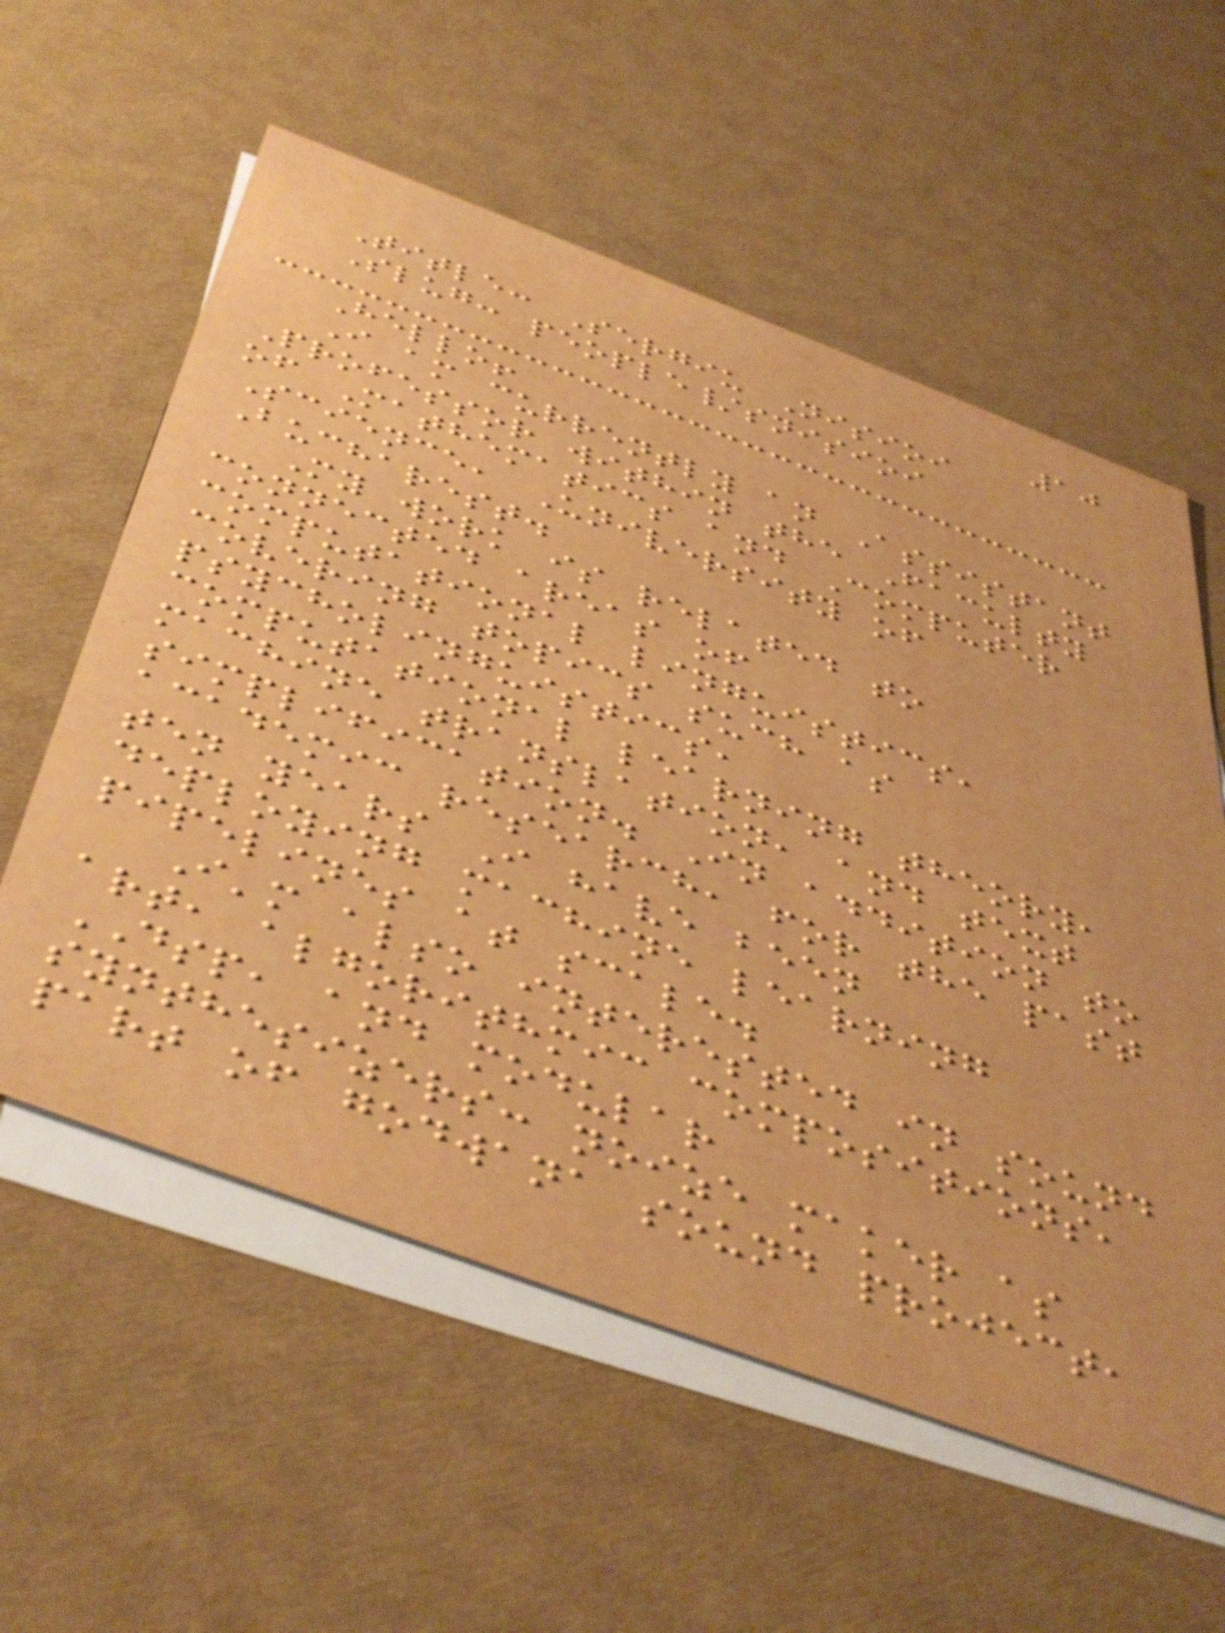10
Title: Sergiu Nisioi
Slug: people/snisioi
Hello!
I am currently an Assistant
Professor within the Faculty
of Mathematics and Computer
Science, University of
Bucharest.
My work is related to
connected areas of
computational linguistics,
covering topics such as
psycholinguistics,
computational learning theory,
machine translation, and text
simplification. In addition to
academic research, for the past
ten years I have been
deploying machine learning
pipelines at scale.
I'm also interested in sound
art, algorithmic compositions,
DSP, and modular
synthesizers: noize maker as
part of godwana sound project,
